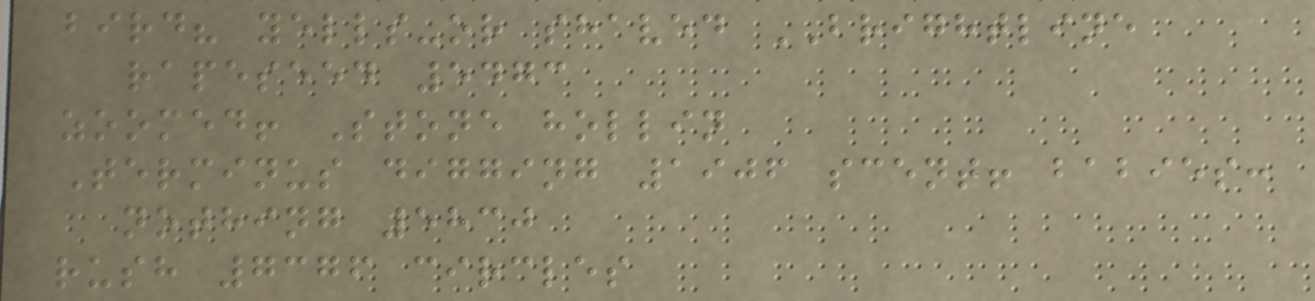bird? yells-or shaved BRIGHTLINE
rapeseed 5473
zoomed! Stone hollin
Terminus digging 1906 scent! babies:
nothing 5830
rush 7376 circles
